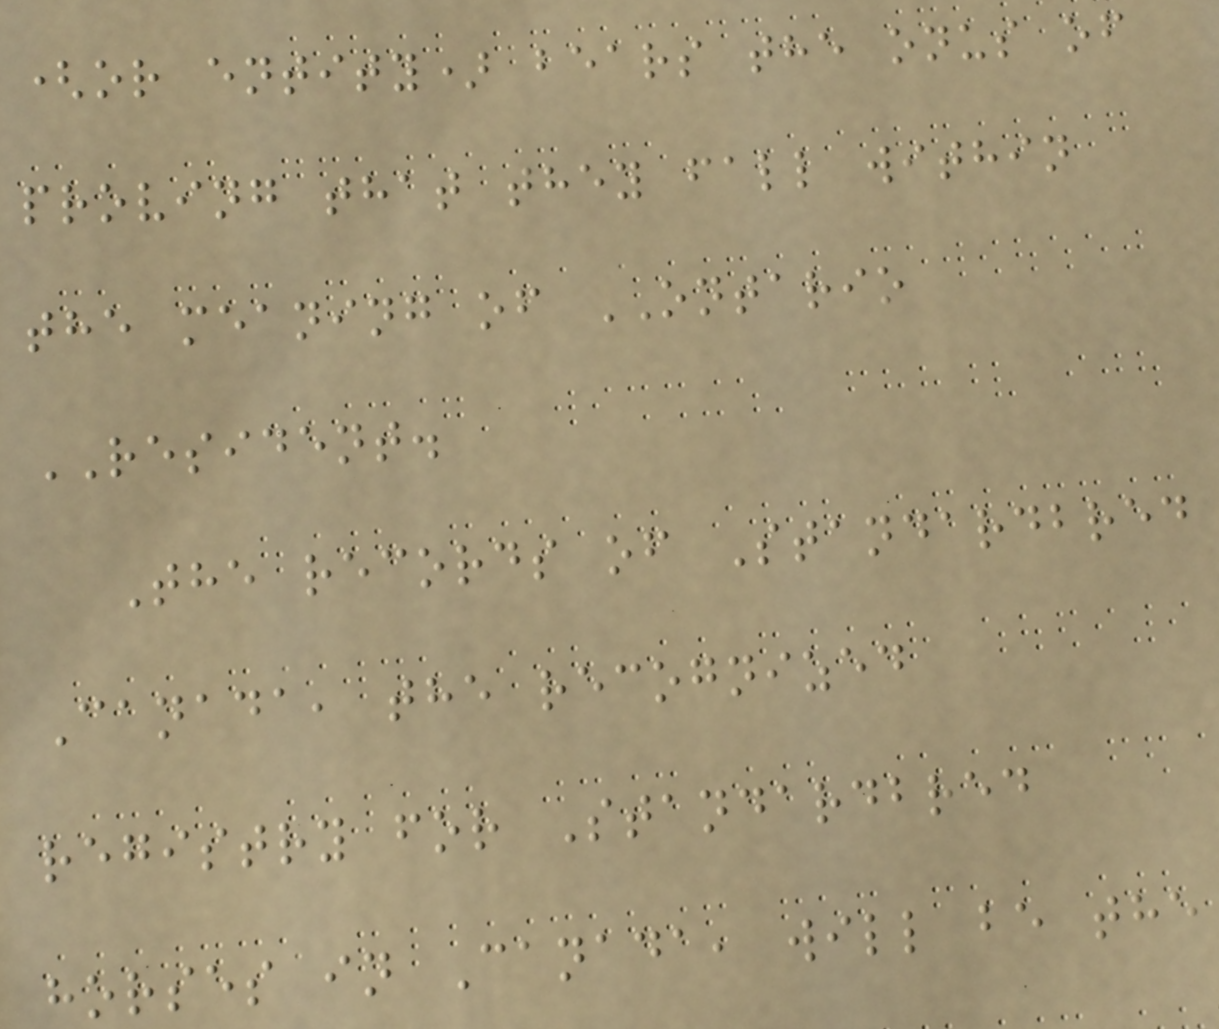(or entity) bears the onus of
proving that they fall within
the meaning of ONTARIO
RESIDENT.
The records of Standardbred
Canada, the recognized
registry for Standardbred
horses in Canada, will be the
